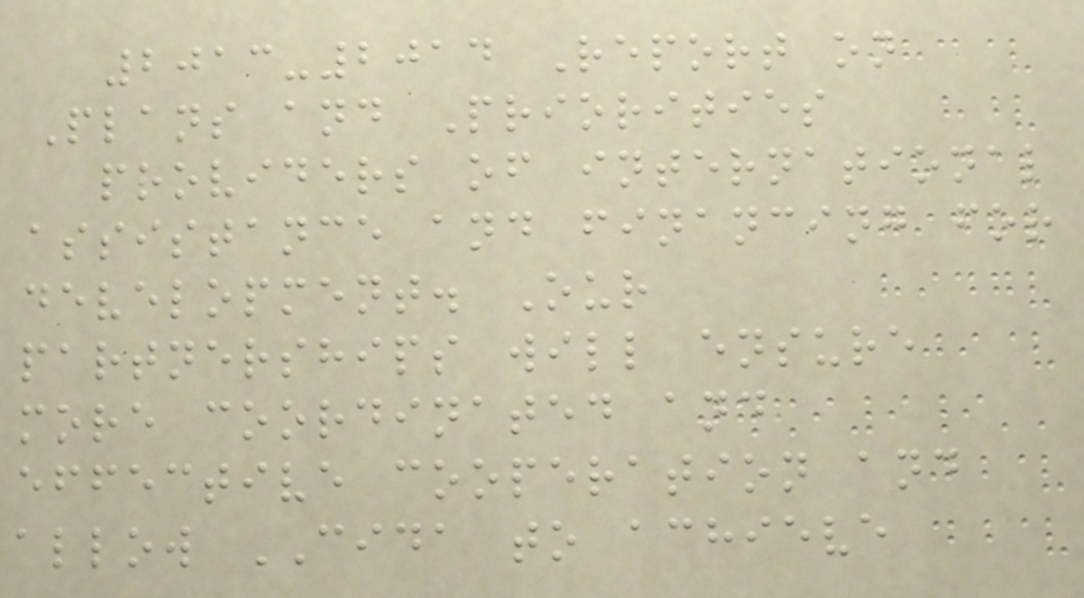2013-2014 Report on
Plans and Priorities
providers of international
assistance and financing for
development. Our
partnerships will ensure
more coordinated and
effective cooperation and
allow CIDA to achieve
